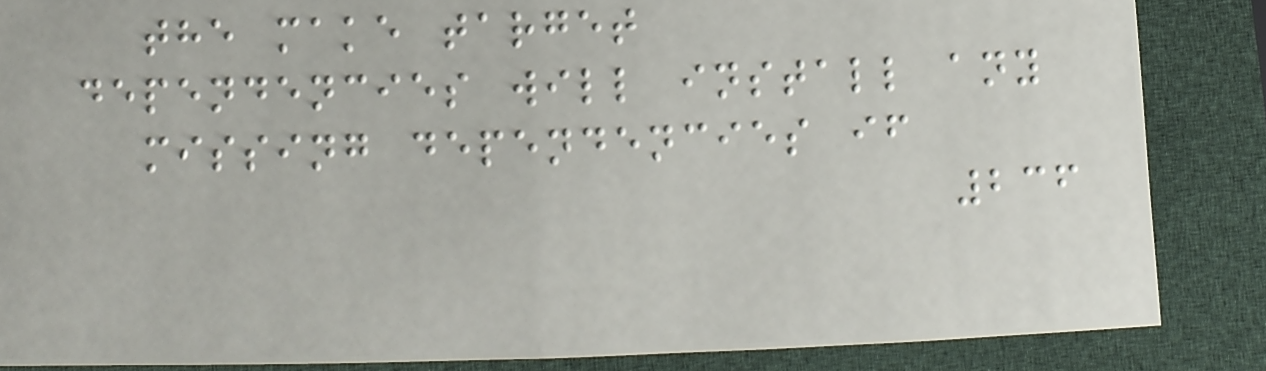the make target
dependencies will install any
missing dependencies if
236
